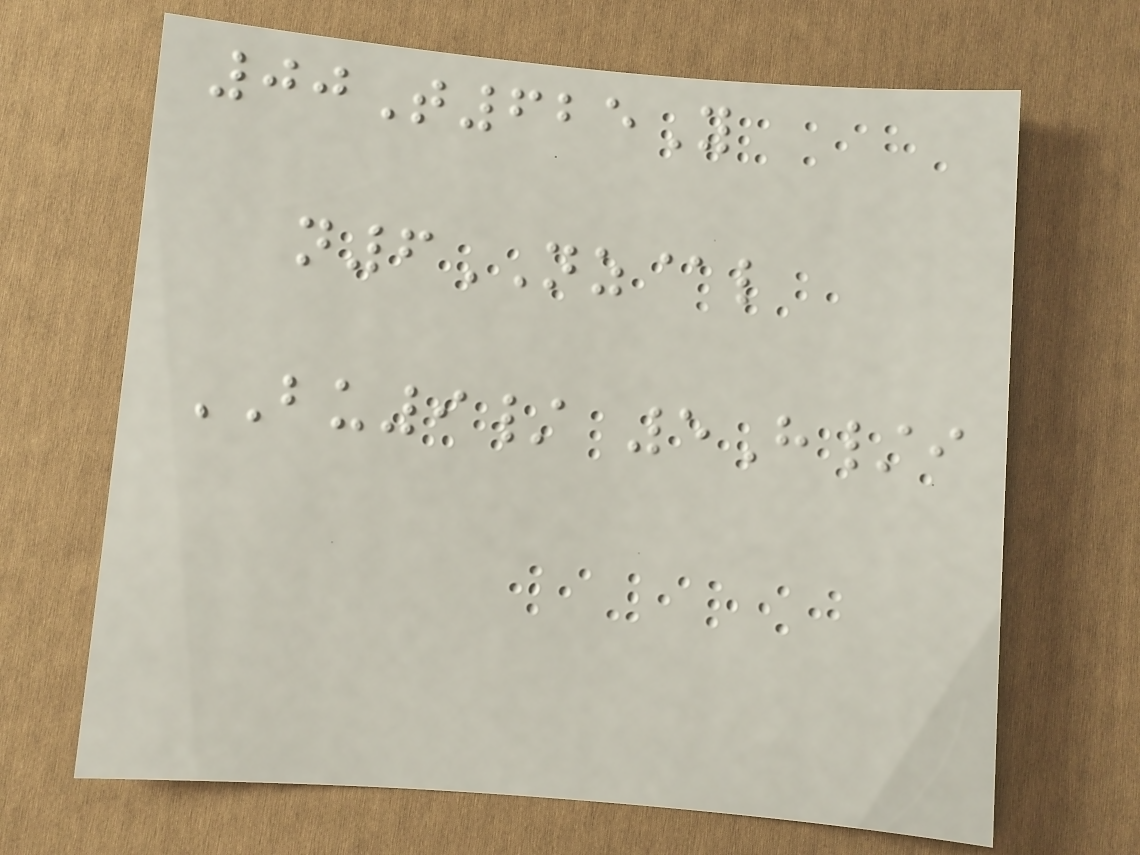00T625Y
n6NZ@l
BU9/ 5H/i
